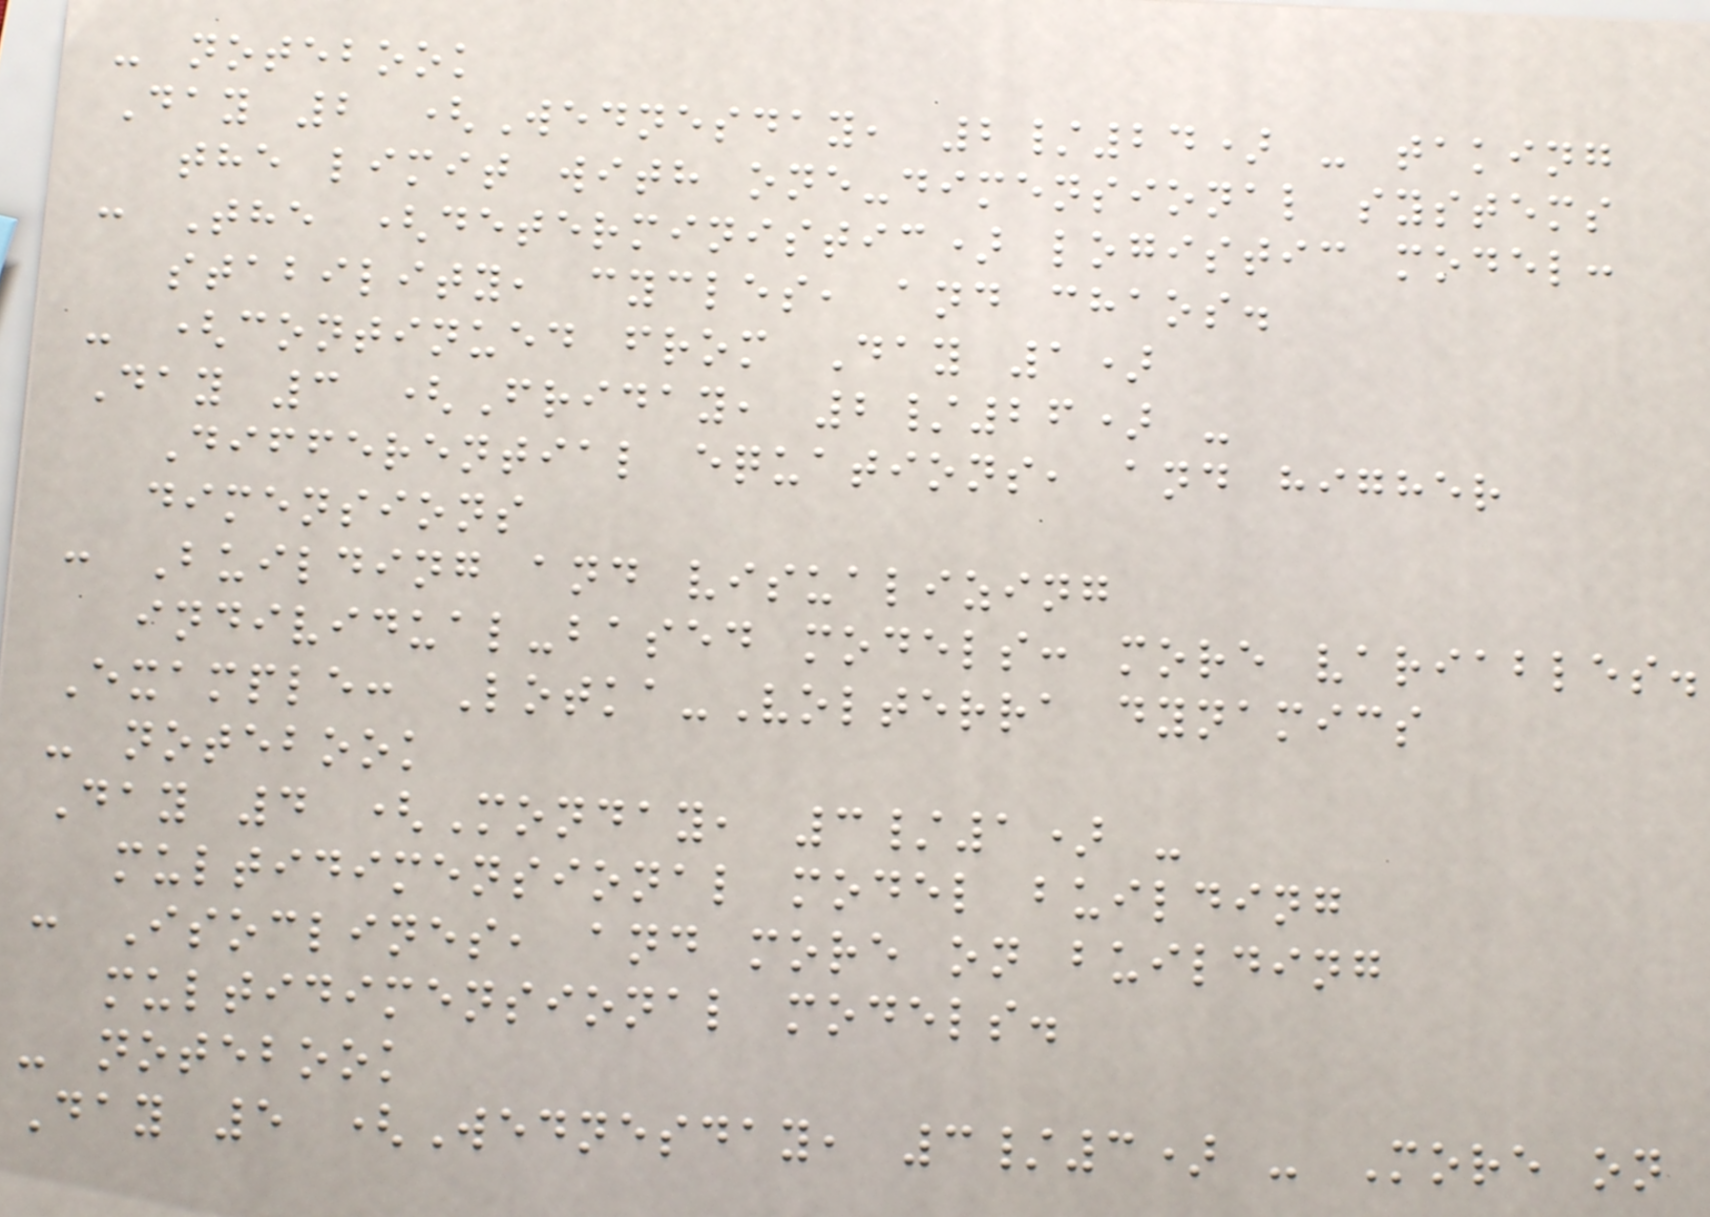- notebook
Day 2 (Wednesday, 2/24) - taking
the limit with one-dimensional systems
: The (deterministic) logistic model:
stability, cycles, and chaos.
- (continued from Day 1)
Day 3 (Friday, 2/26) -
Differential equations, and higher
dimensions
: Building and visualizing
individual-based models: more variables.
Example: Lotka-Volterra dynamics
- notebook
Day 4 (Monday, 3/1) -
multidimensional model building
: Isoclines, and more on building
multidimensional models.
- notebook
Day 5 (Wednesday, 3/3) - More on
